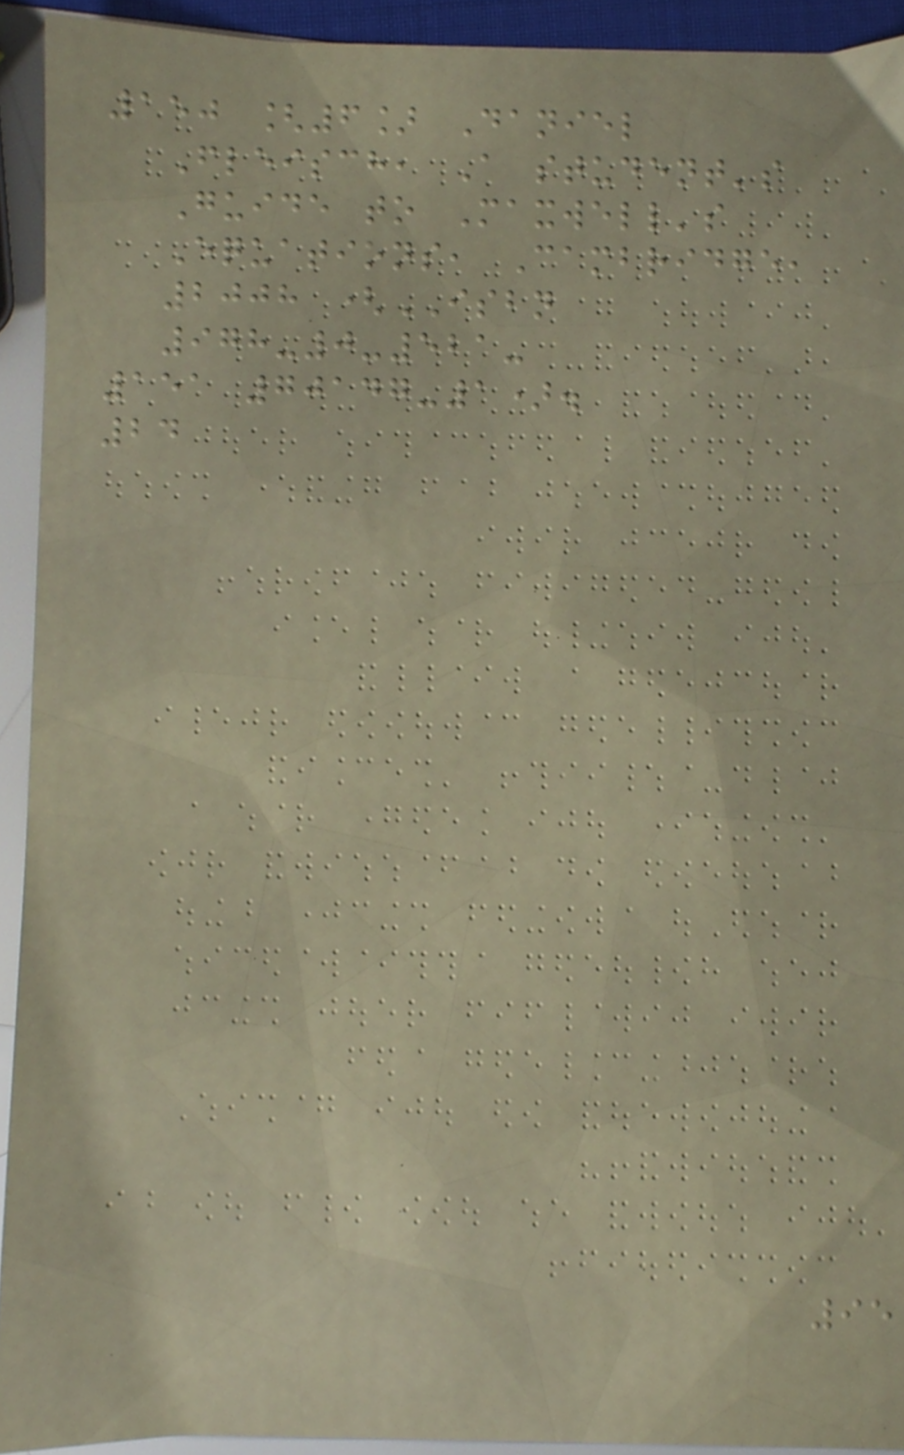150 [6] Daniel
Fleisch, A student's
Guide to Maxwell's
Equations, Cambridge,
2008 (ISBN
978-0-521-
151 70147-1).
24
95
